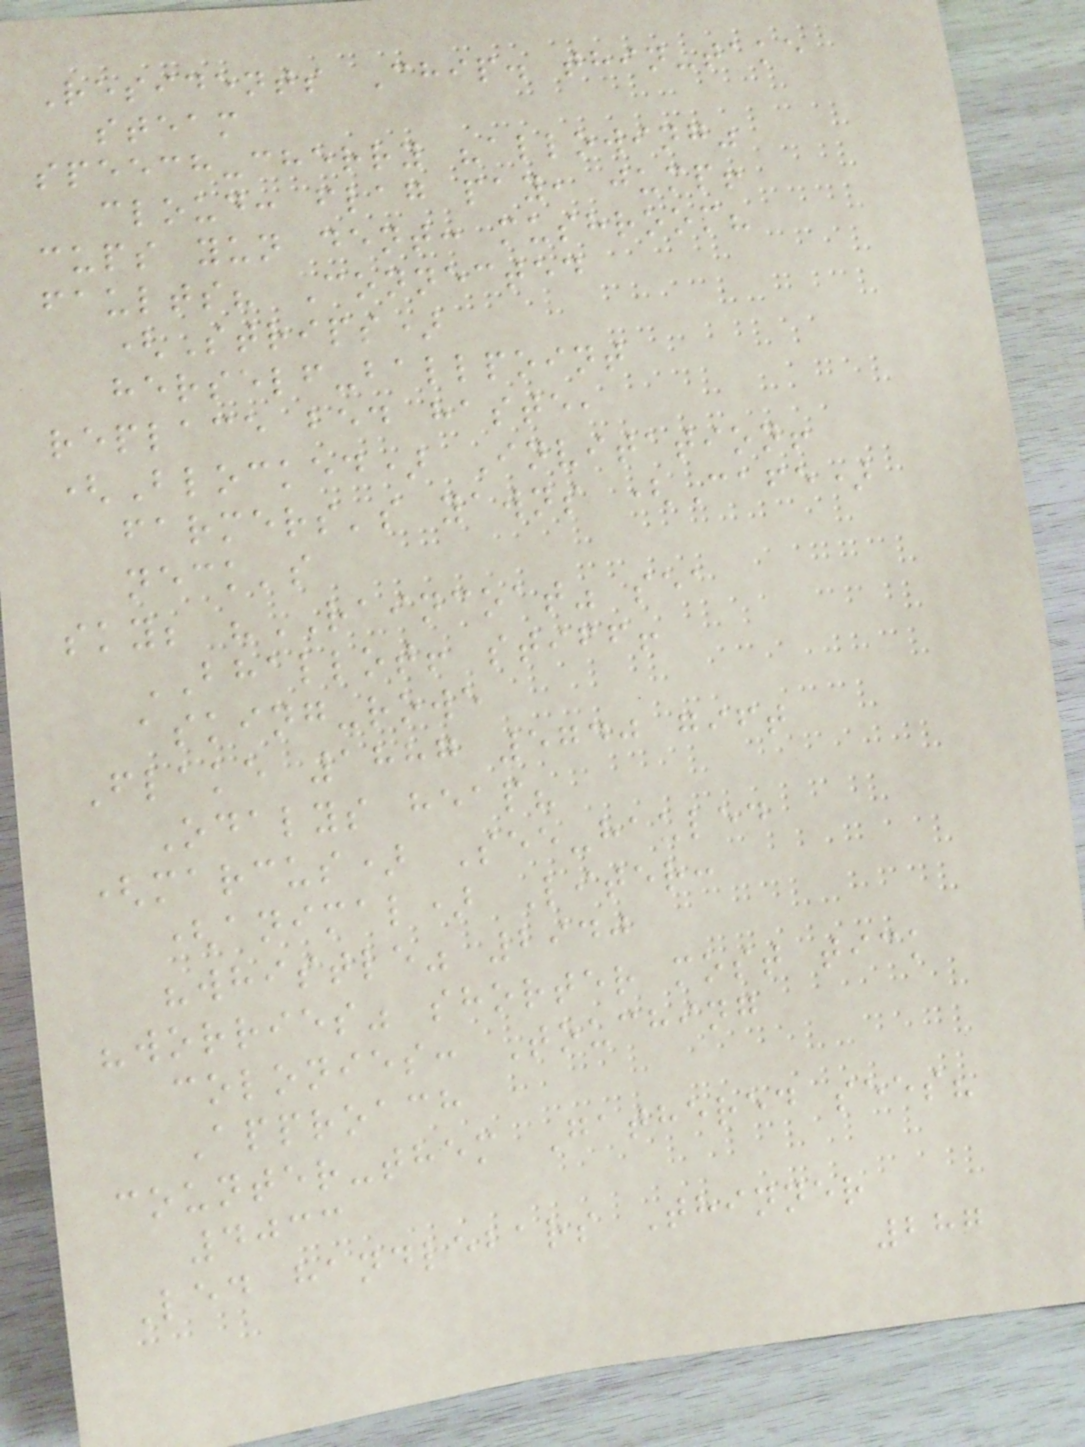Residents Chip. thin-take
steam
speech-cherry "allowing"
cloud: flag pay, jump!
cups yun dent: mushroom?
faults? Connected
(Strips)
herself-ballpoint
replace bed haste,
(Blocked) Invitation!
farmers's yawns (Cafe)
neck's
sky; "RAINCOAT" sea
BHALLOT! stiff!
asking-rowe
Flake 1887 5740 gift
Odalys heap?
(marcus) See-hauled
(animal) Liter:
"whistle" 2940
"worries" shorter most tick
colonies: Touching
Approach
counter-them Gathered sees?
4033
Led handlebars Thinner
287
